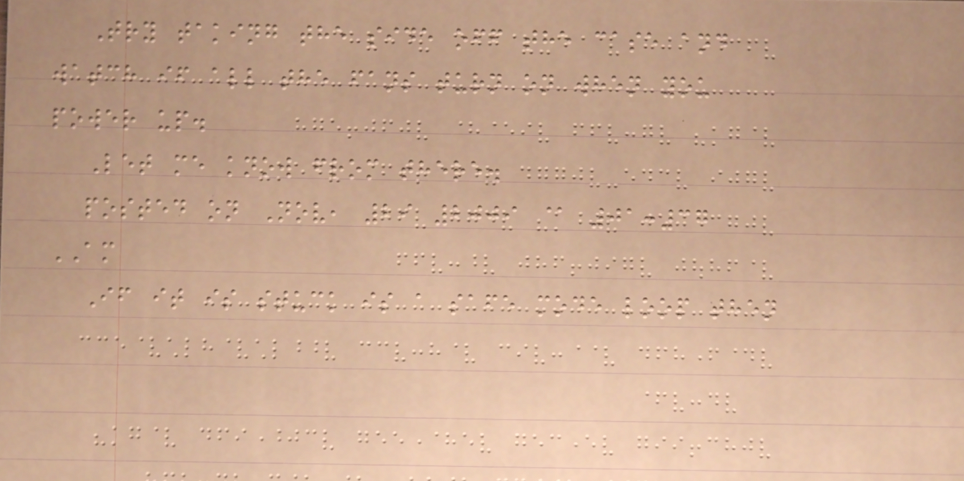Try taking the side off the case and
watch if all the fans turn on when you
power up.
Let me know from there.
posted on Nov, 29 2009 @ 01:37
AM
If it is stuck is a safe mode loop then
